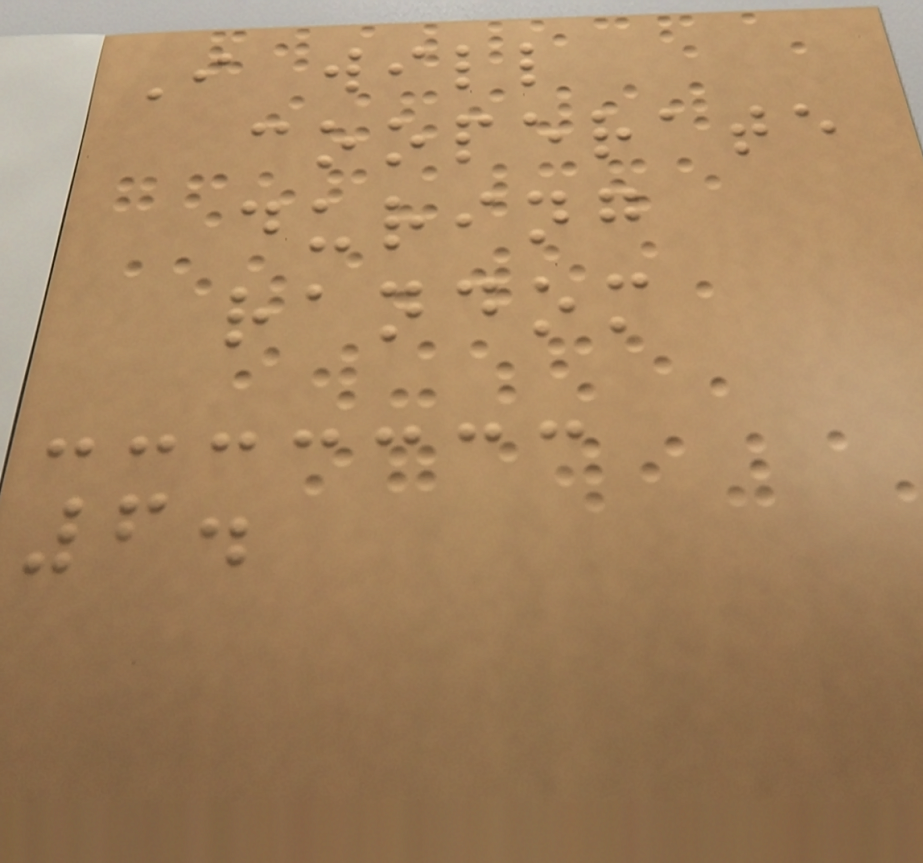I will
cooperate
during
random
6.
